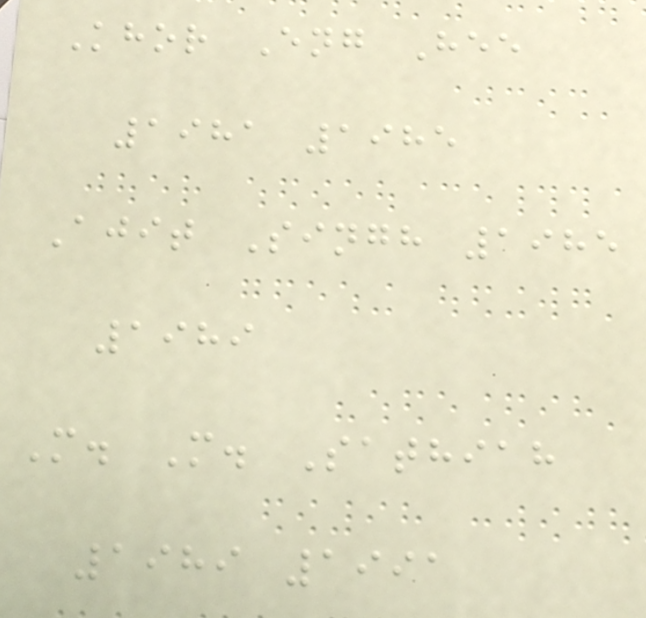Khor Eng Hee
1981 1985
Ajit Singh 1985
1989
M. M. Sathiah
1989 1991
